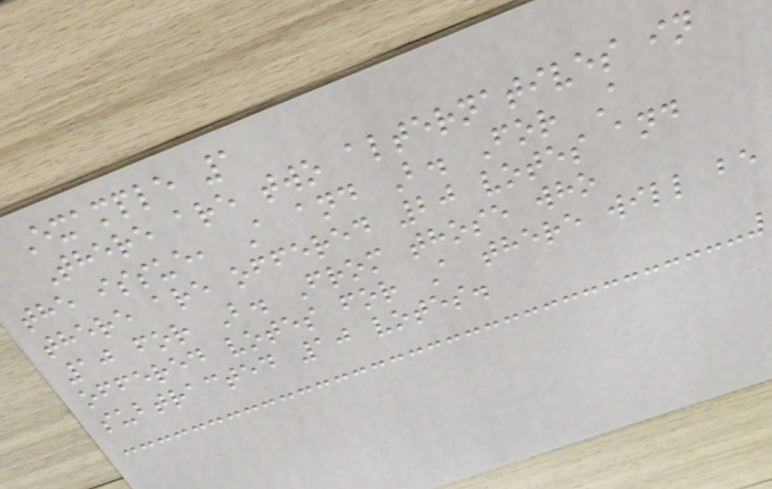Example 1
There are two alternatives in
the issue, A and B. For A
there are offered 20 votes and
10 for B. From those who
offered votes for A there will be
subtracted 10 votes.
